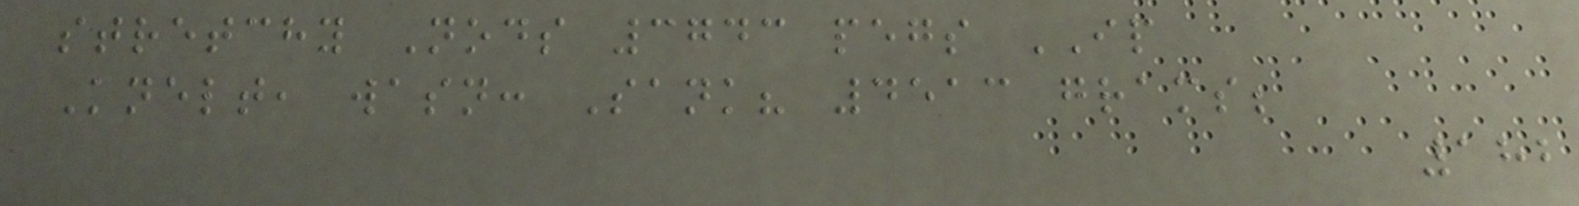stretchy Nods 3743 pegs IP
Knelt, wasn: Sank? 4513 grams;
182
